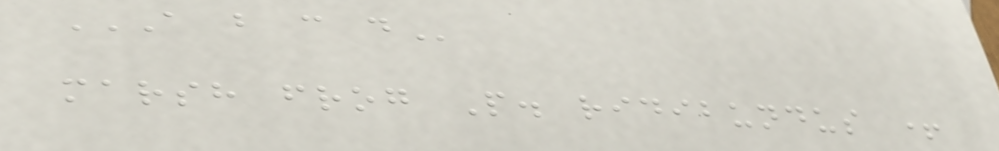A B C D
marsh frog P. ridibundus +
